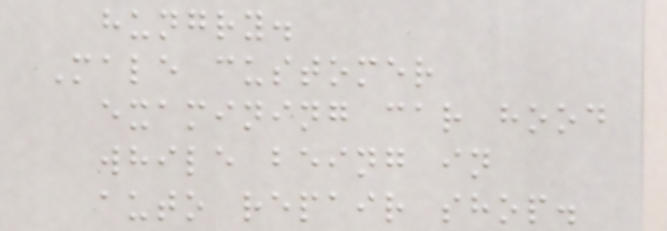hungry.
Male customer
examining car hood
while being in
auto repair shop.
